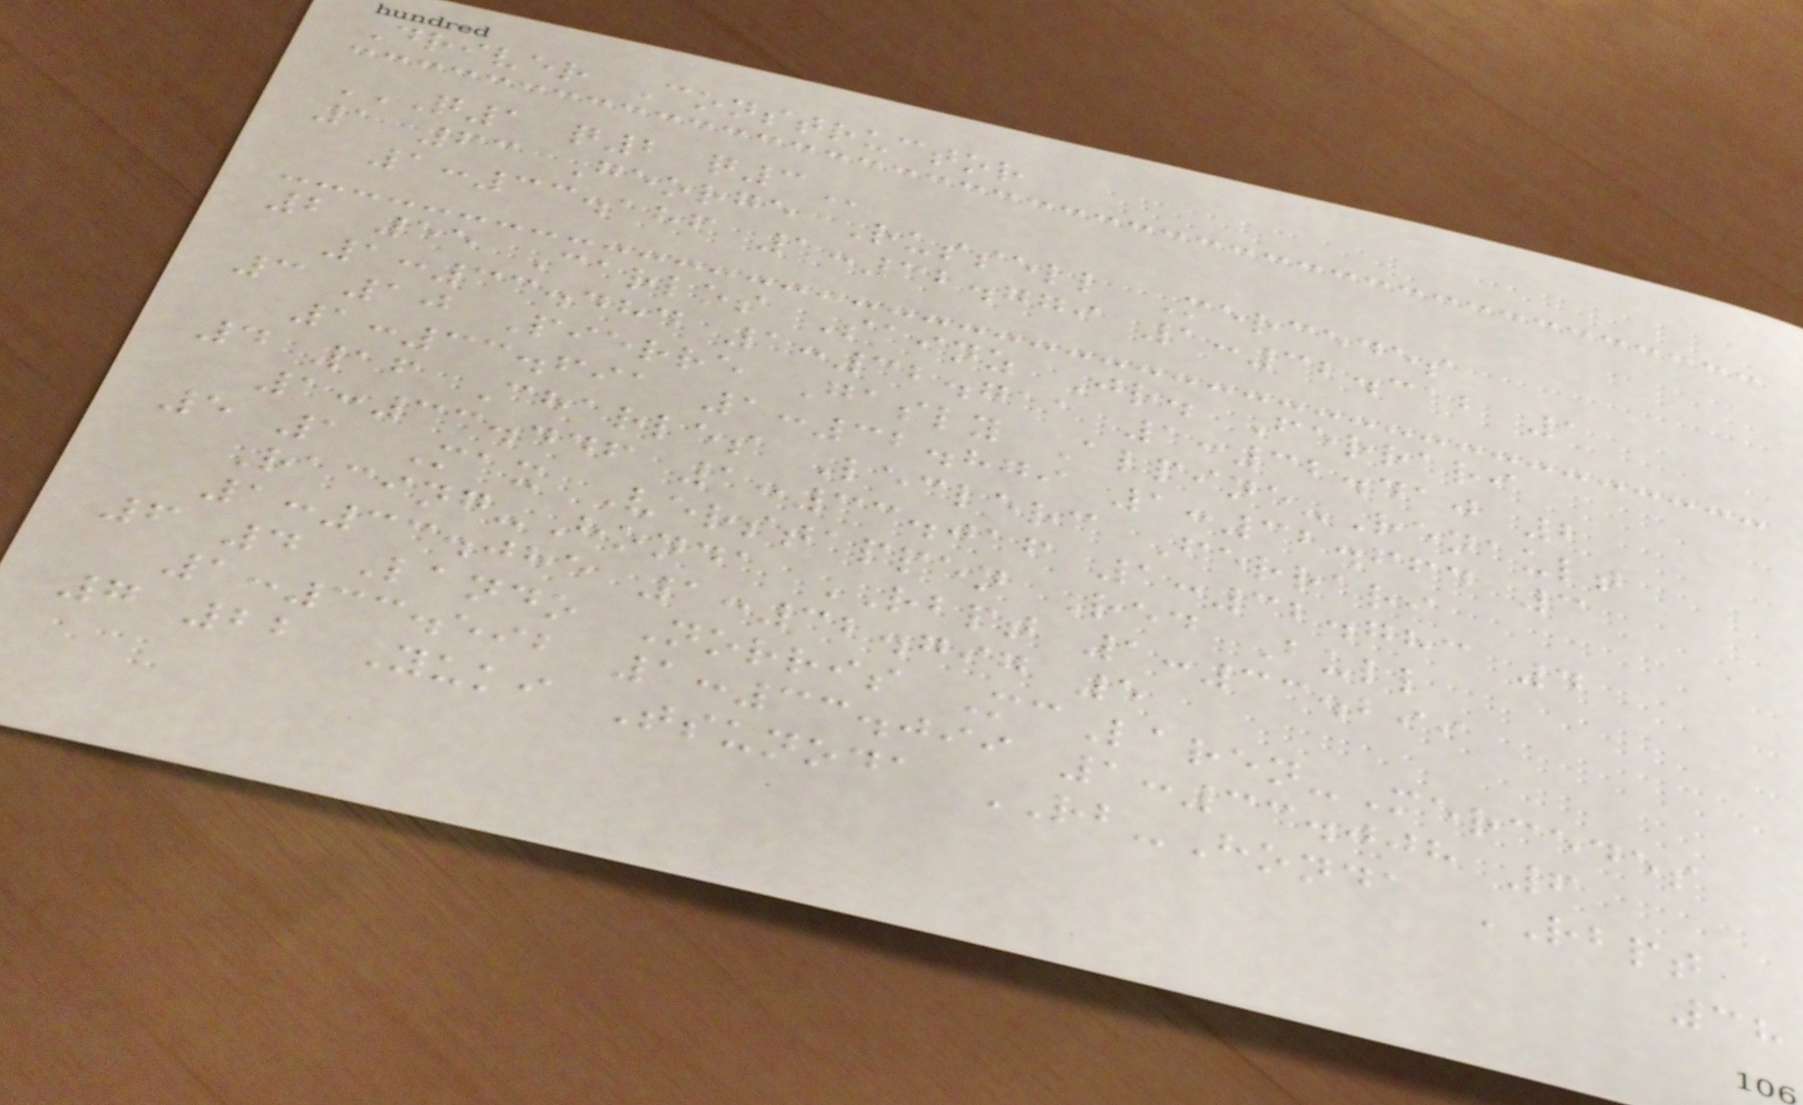Driver Constructor
Q1 Q2 Q3
1 63 George Russell Mercedes
1:33.186 1:32.779 1:32.312 1
2 55 Carlos Sainz Jr. Ferrari
1:33.484 1:32.711 1:32.410 2
3 10 Pierre Gasly Alpine-Renault
1:33.691 1:32.879 1:32.664 3
4 16 Charles Leclerc Ferrari
1:33.446 1:33.016 1:32.783 4
5 1 Max Verstappen Red Bull
Racing-Honda RBPT 1:33.299
1:33.085 1:32.797 5
6 4 Lando Norris McLaren-Mercedes
1:33.592 1:33.099 1:33.008 6
7 22 Yuki Tsunoda RB-Honda RBPT
38
